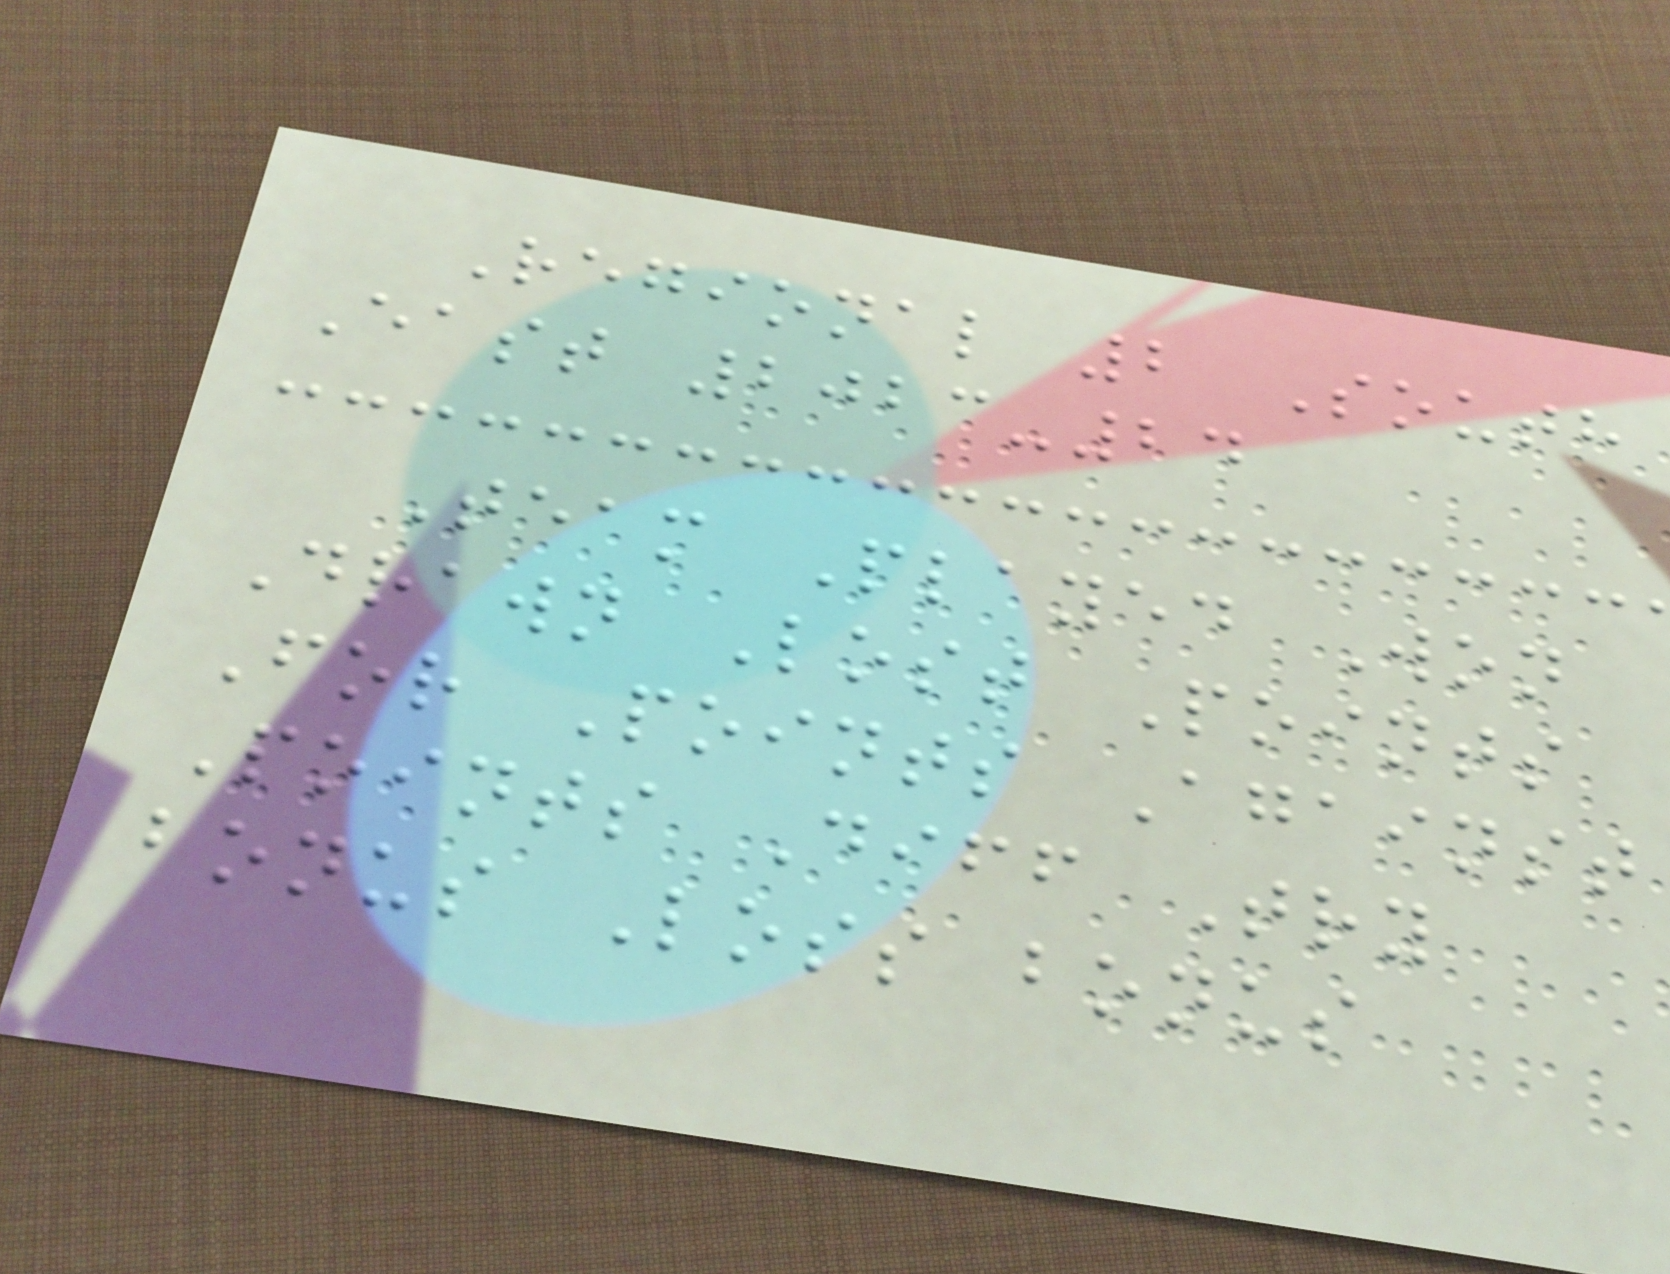Regional 2 South
East 2023-24
Team Played Won
Drawn Lost Points
For Points Against
Points Diff Try
bonus Loss bonus
